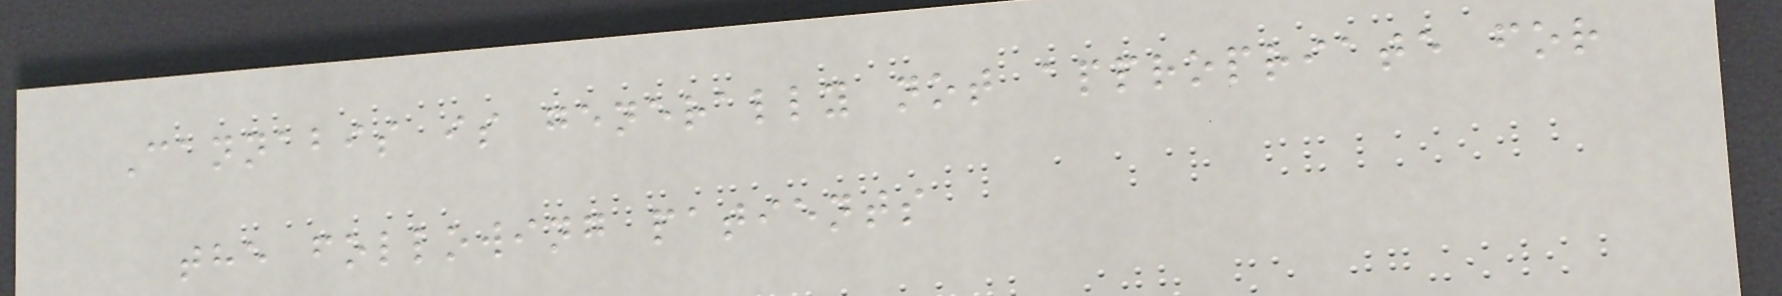Cannabis is generally not appropriate for
the following patients
